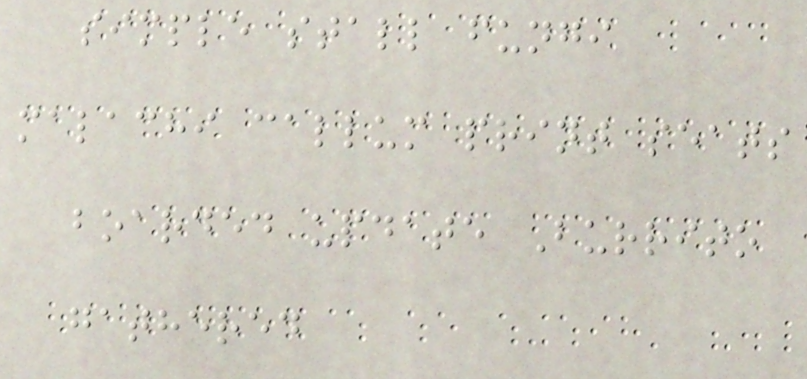simple stall fungi
malachi callum print seats
boarded update Burrito
gathered
